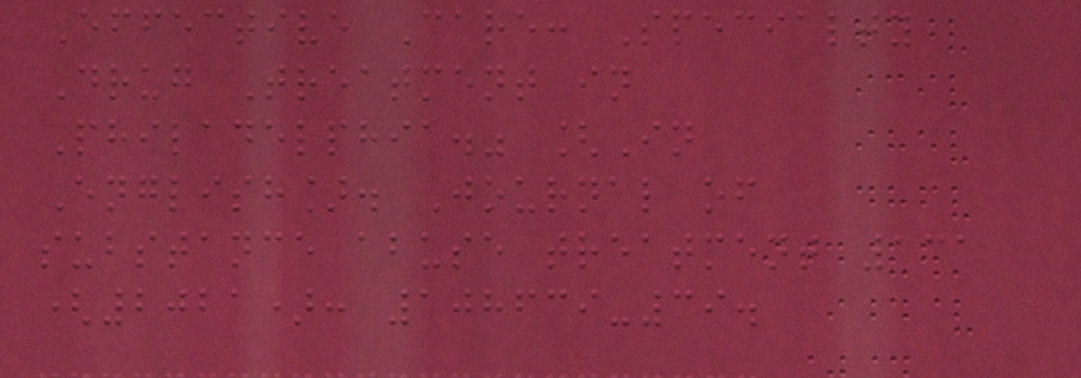Effective Care: Specialty
Drug Treatment in
Philadelphia." [In
English]. Journal of
substance abuse treatment 131
(2021): 108639-39.
